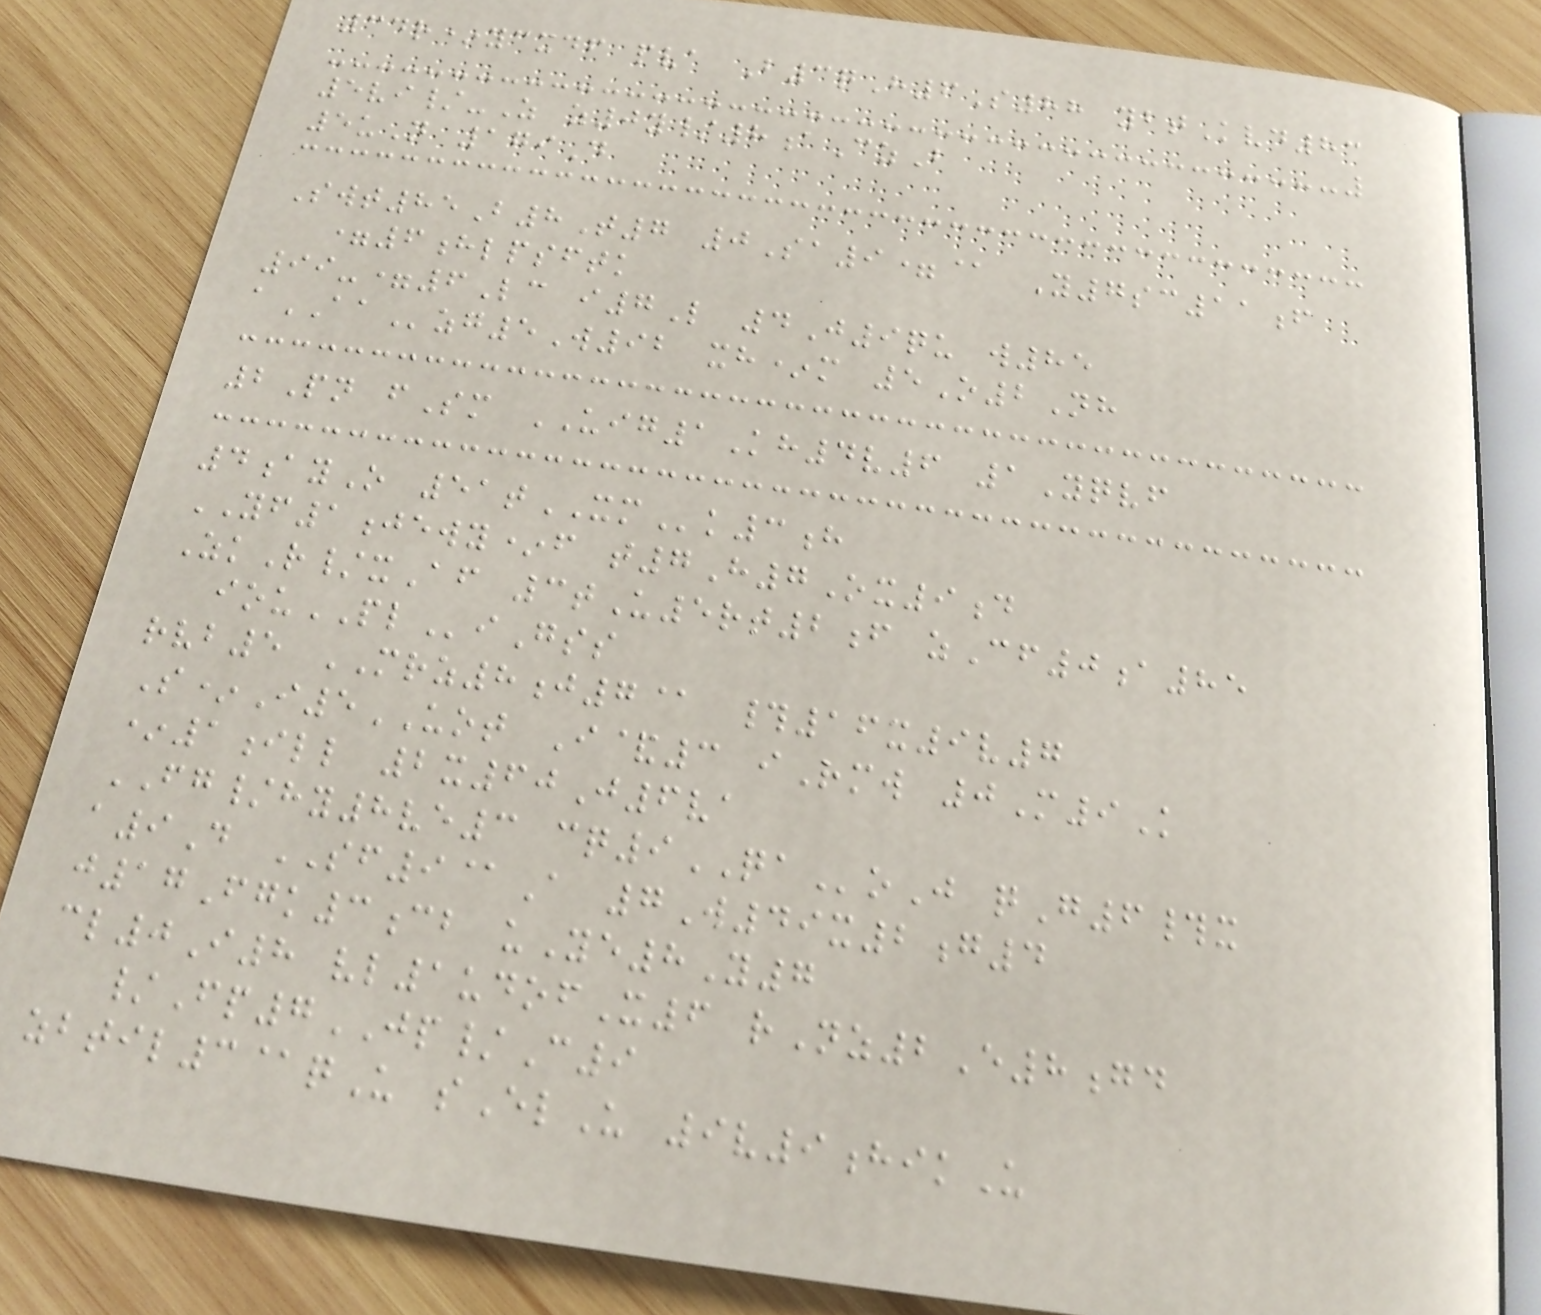34r*ycxdf pva B3qH6S88 ybtKvd83
5vi/-Z z0y/8aCzB
5uN 179D
Swt85B8T7 0Sa9=@ Y7sc11f
=6hlpsftk
99-=6Lc i7L 4J9qu w85
aAAzg5W92 xh*m 5O2Nh
2Pn fSm UIG1Kh4v6 1Yqvf
4ayO 51tXMk3h
YF1jewy*f t7H7Ox9d
ZkR/xAf 3tU5rt2f zCf0a85
iouPLiGss
rvb5 MRZ8j7@ #16x9v7
S*I5UOT I&3 iRmw 0M9K
*1ill 2x60J6va
FG/hy8ve3 cq9QAoJ qG6#x
a9D SF9@A 7W49x2g4
j17Fgk3cb uYe8Y7
cl0I8 vl1udofX6 rNz2E8gd
/Fp7JP/C9
zbtil3@qU sElU 9v9hikU
